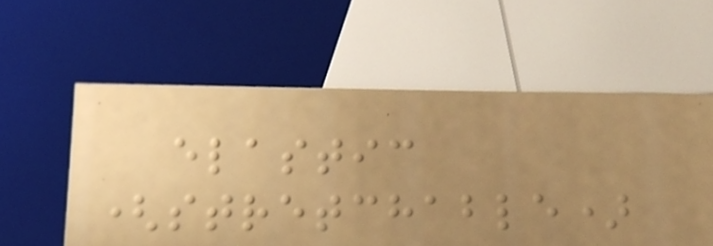elastic
(stretchable)
